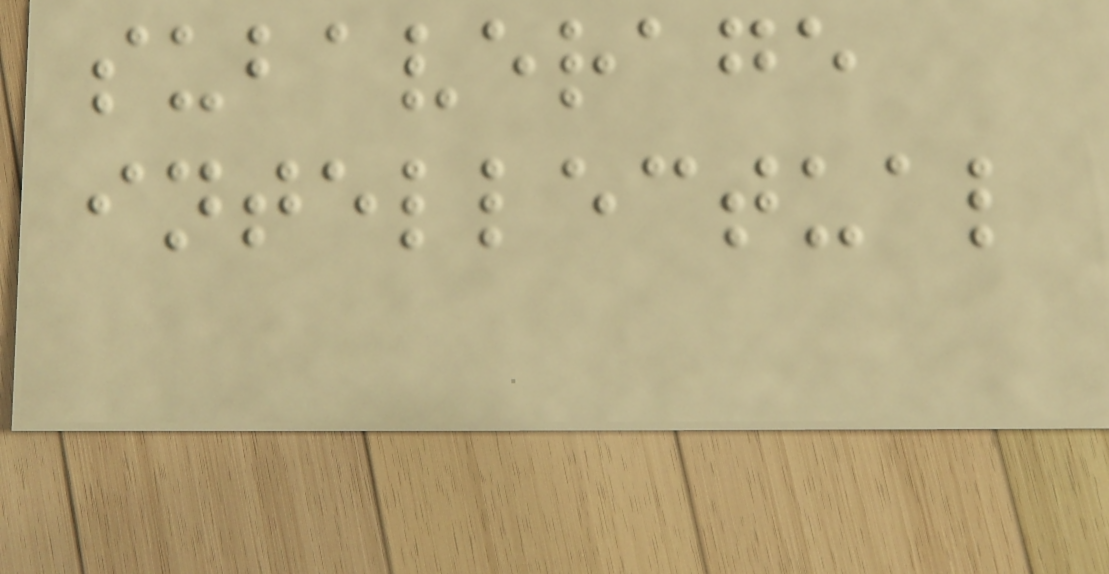subaverage
intellectual
